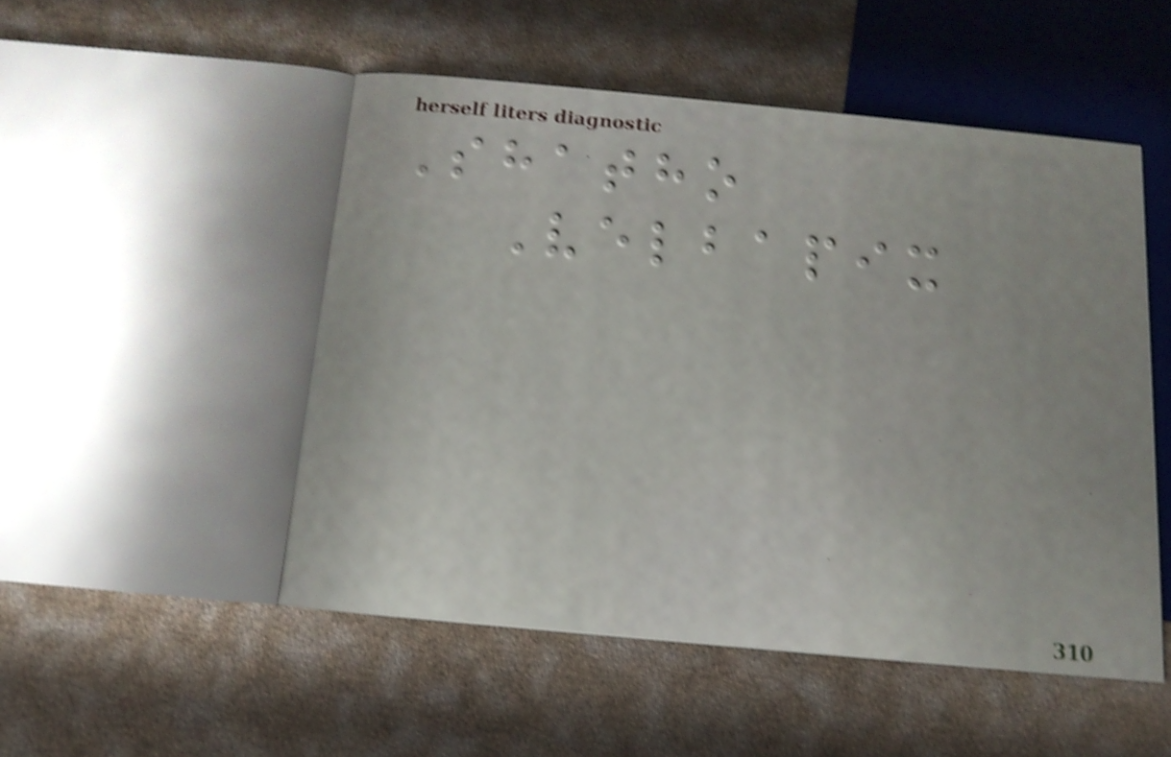Shatho
Velbapix
